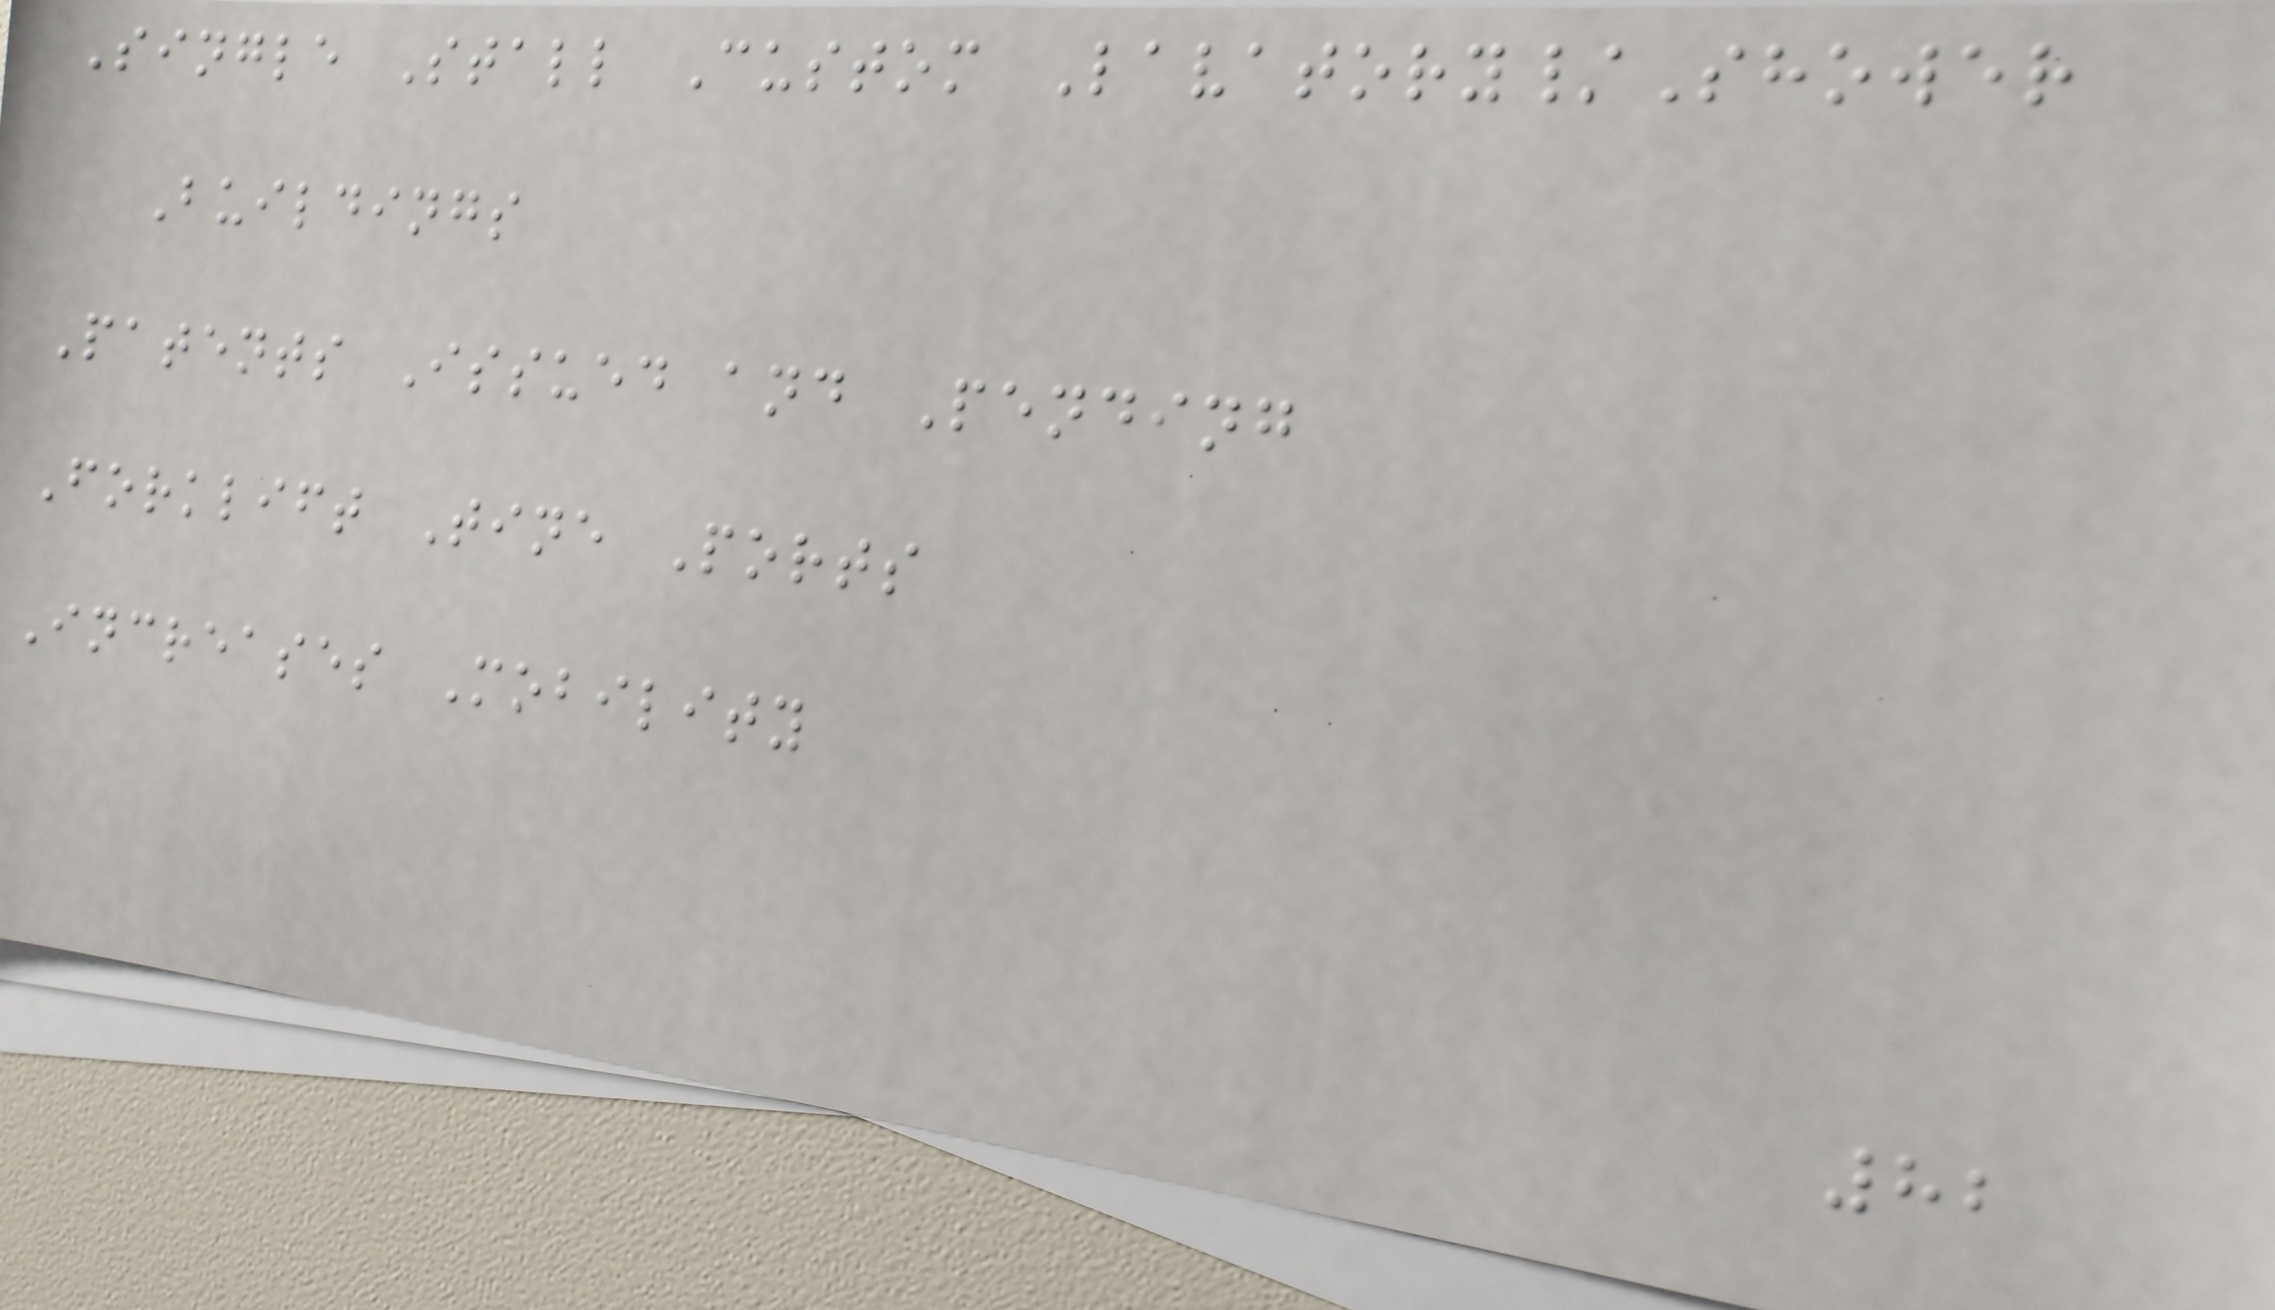Single Stall Custom Lavatory/Shower
Buildings
Patents Issued and Pending
Forklift Tine Ports
Increases Mobility
82
